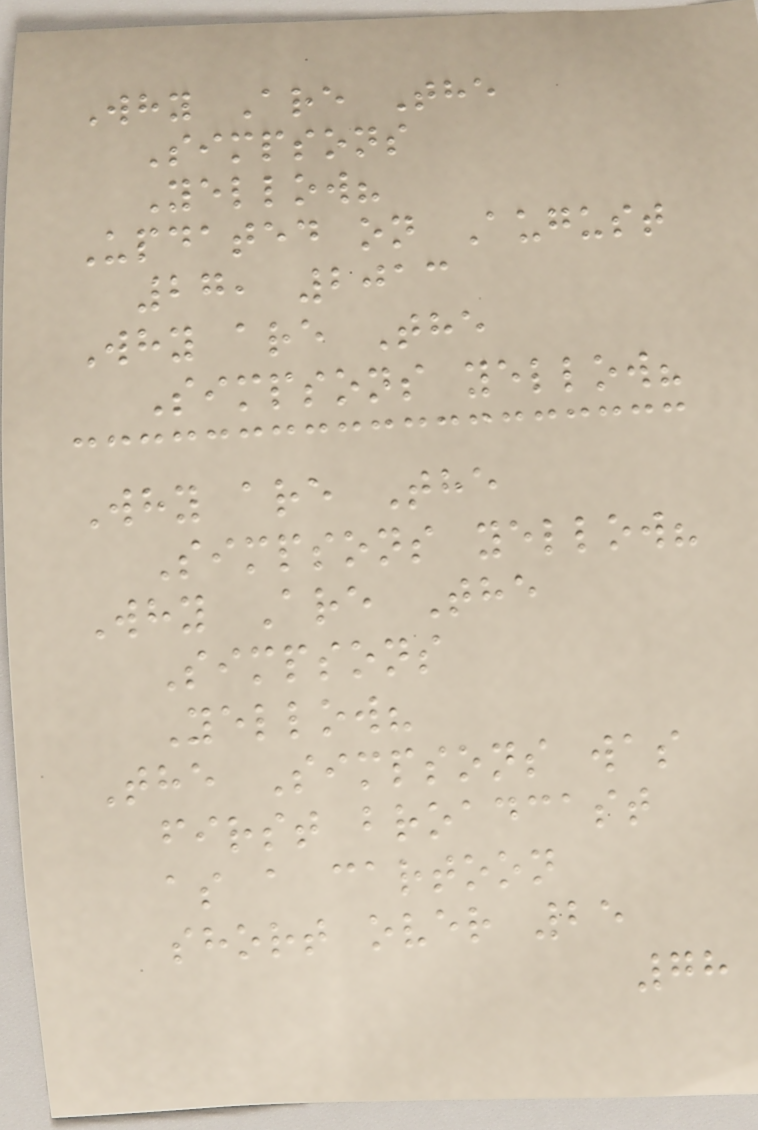Why Are The
Simpsons
Yellow?
Updated on August
27, 2013
Why are The
Simpsons yellow?
Why are The
Simpsons yellow?
Why Are The
Simpsons
Yellow?
The Simpsons was
first broadcast
as a cartoon
short over 25
78
